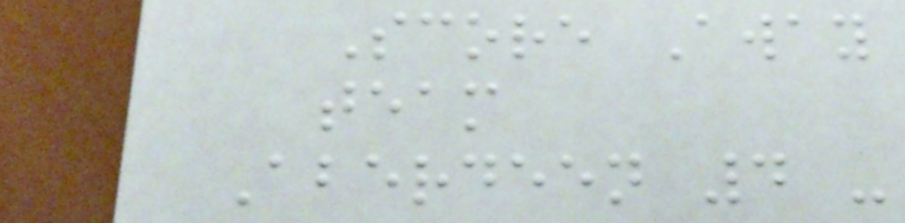Score Away
team
Aberdeen 4 -
